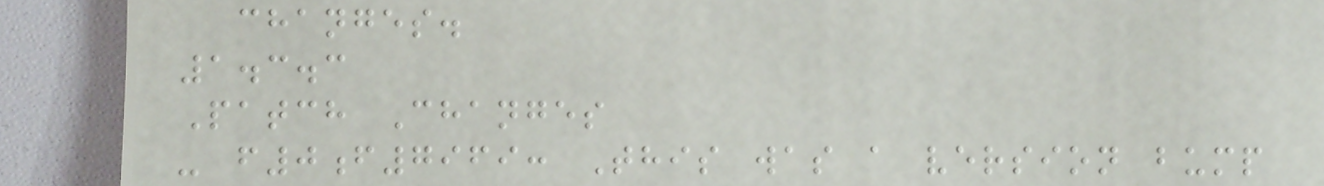changes.
1.3.3
Patch Changes
- f0f7969: This was a version bump
